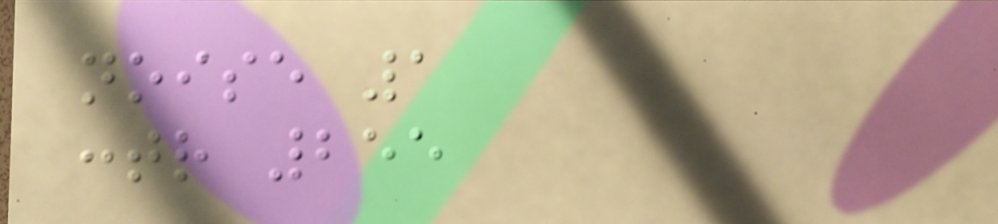noise 1
contr 255
